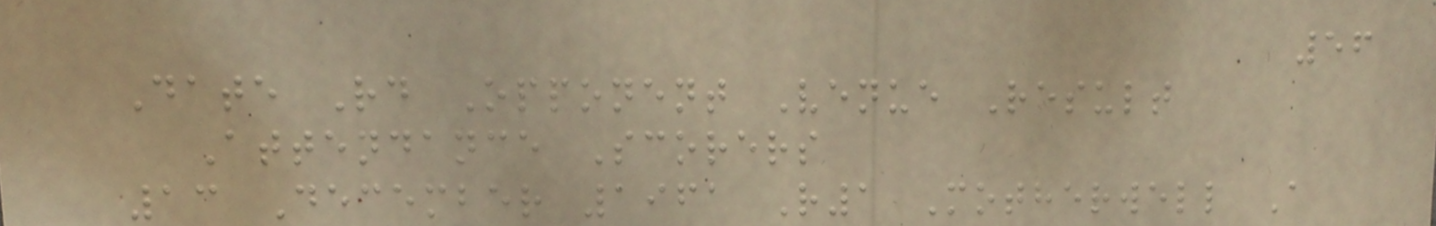56
Date Rd Opponent Venue Result
Attendance Scorers
13 December 1961 R1 Motherwell A
